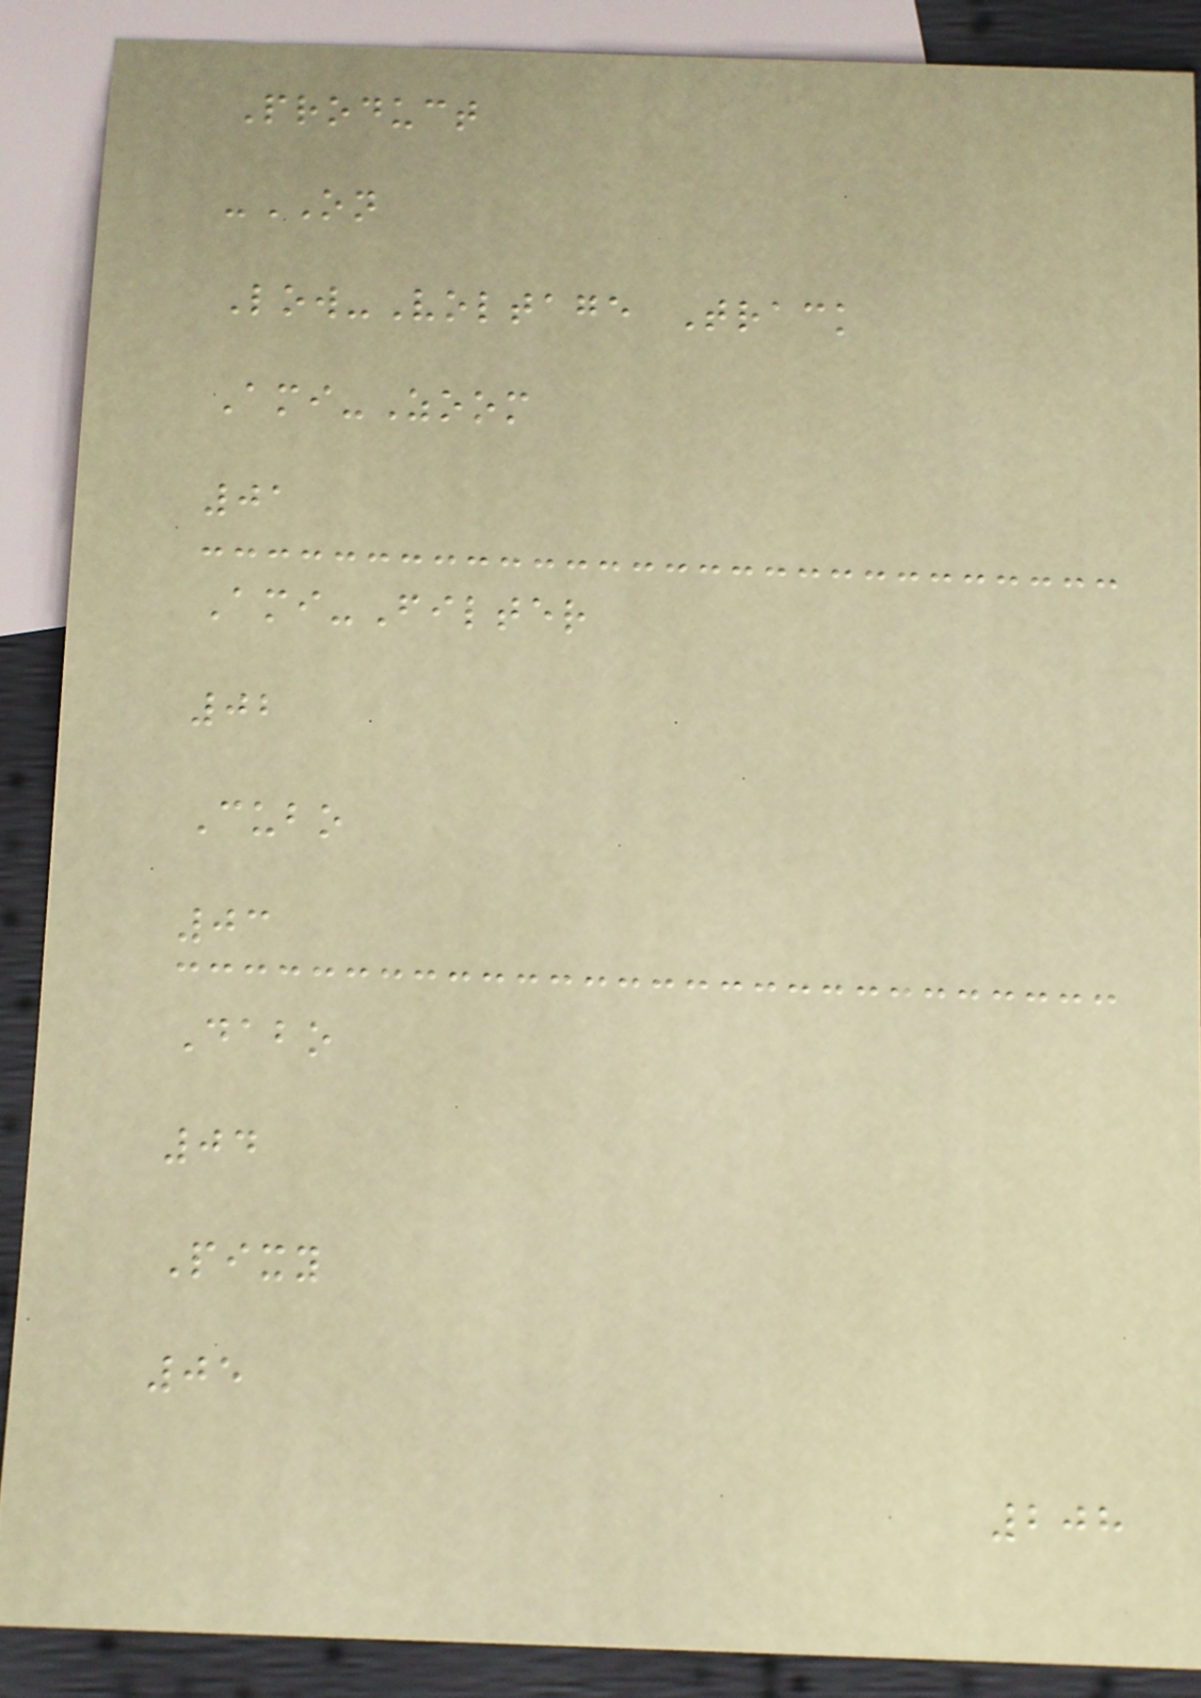Product
-ON
Low-Voltage Track
Ami-Zoom
01
Ami-Filter
02
Cubo
03
Dabo
04
Pixy
05
208
